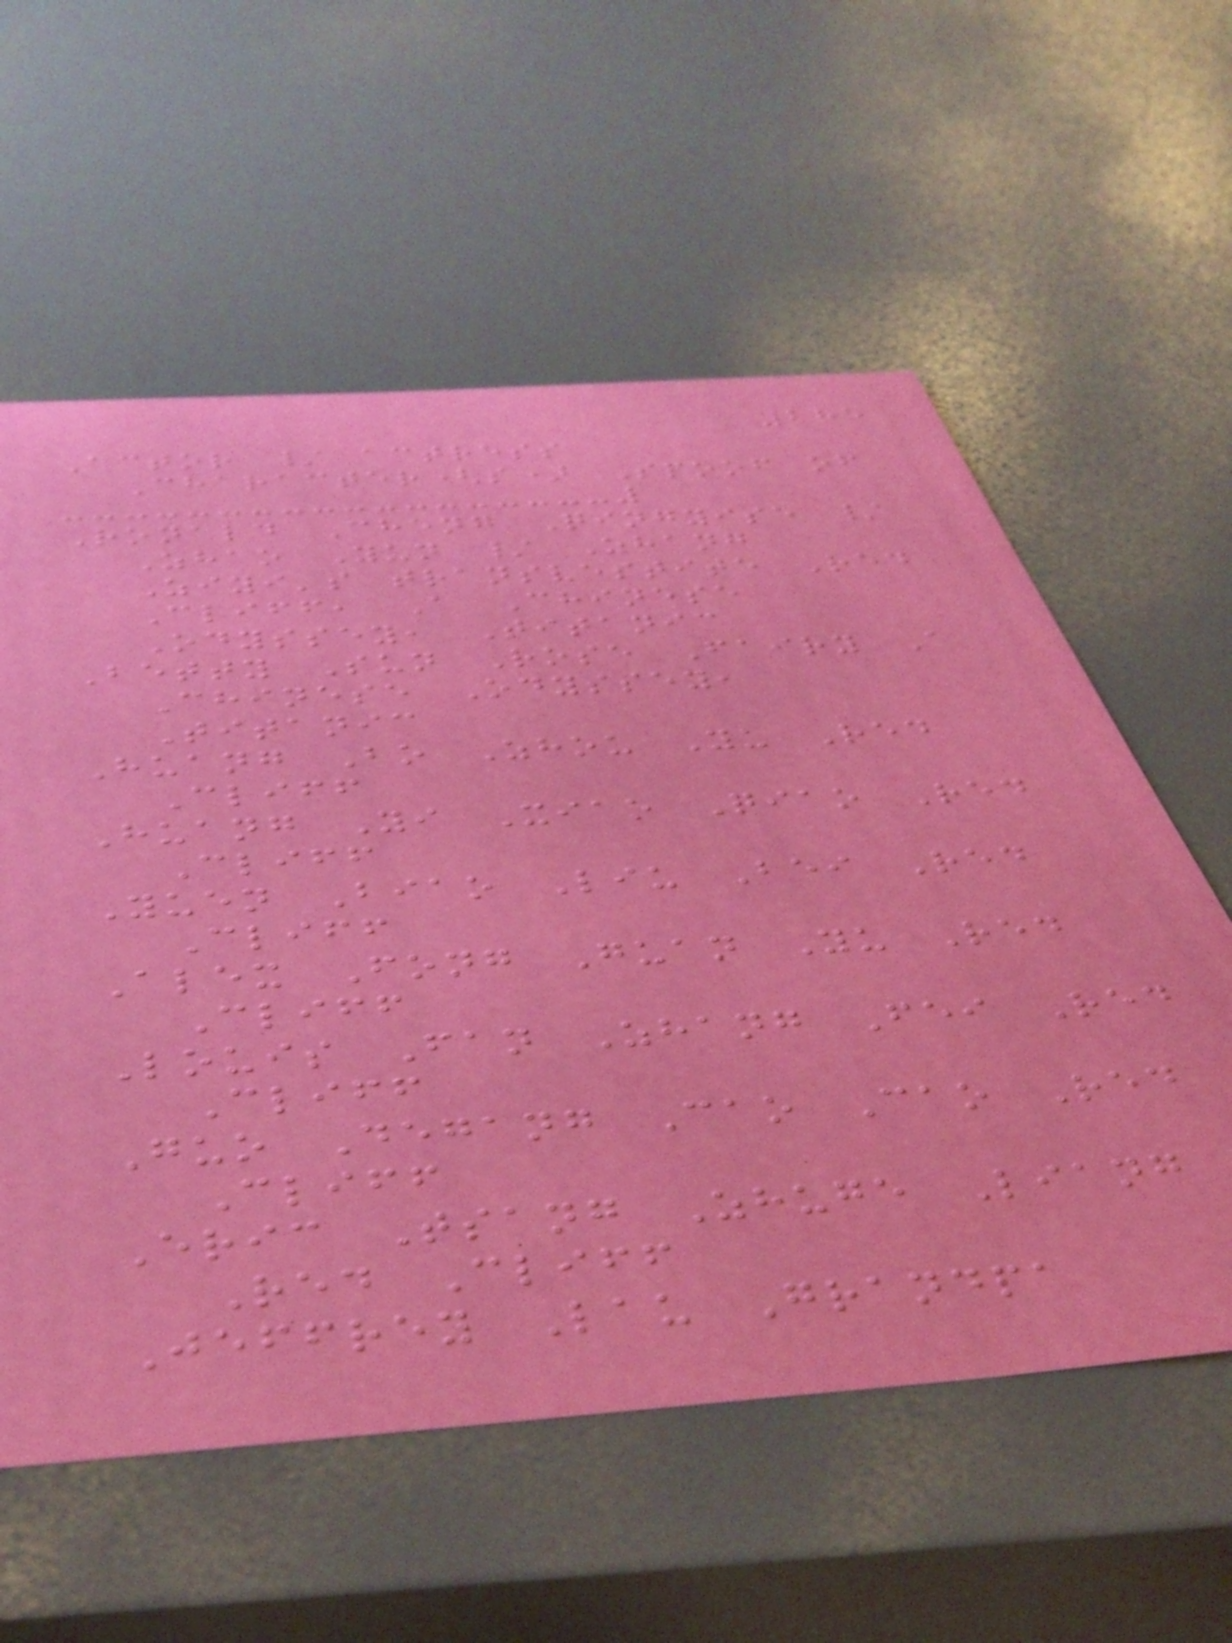285
Actor / actress
Character(s) Spoof of
Ronald Cheng Qingyise /
Zhao Yun / Zhang
Ziyi's transvestite Red
Cliff, A Chinese
Odyssey, Titanic
Betty Sun Rose Fairy A
Chinese Odyssey,
Titanic
Huang Bo Zhou Yu Red
Cliff
Huang Yi Xiao Qiao Red
Cliff
Yuen Biao Liu Bei Red
Cliff
Alex Fong Guan Yu Red
Cliff
Louis Fan Zhang Fei Red
Cliff
Guo Degang Cao Cao Red
Cliff
Eric Tsang Zhuge Liang
Red Cliff
Jeffrey Lau Grandpa
